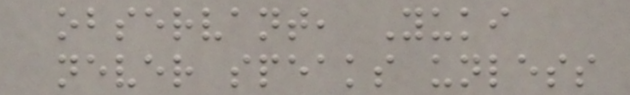observant, Yuki
never speaks unless
